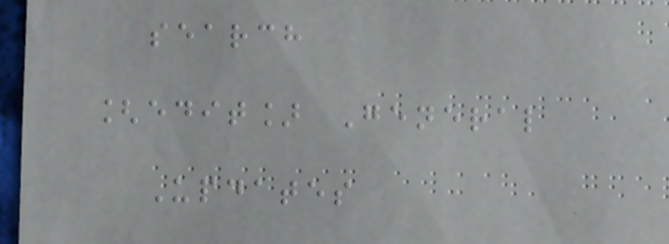search
[edit] General
Updates
